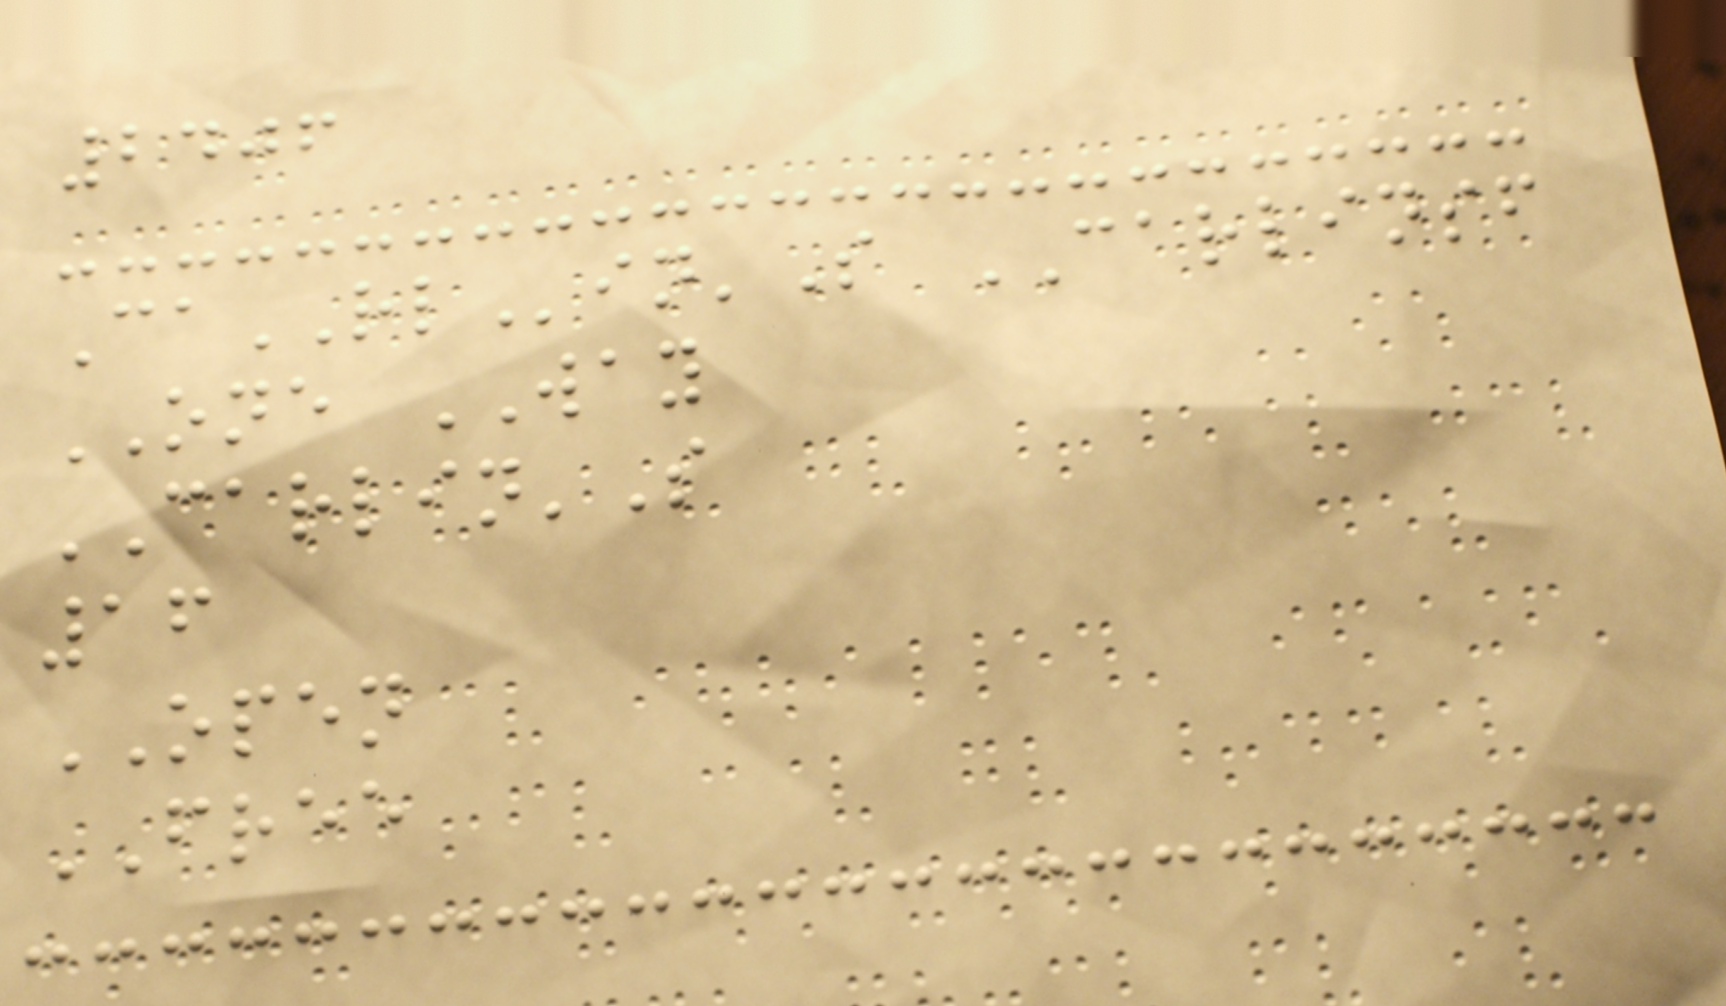2406
CaRLin'S CARLINSF
ONE WAY
CARLIN'S
16
OPEN
FREE
